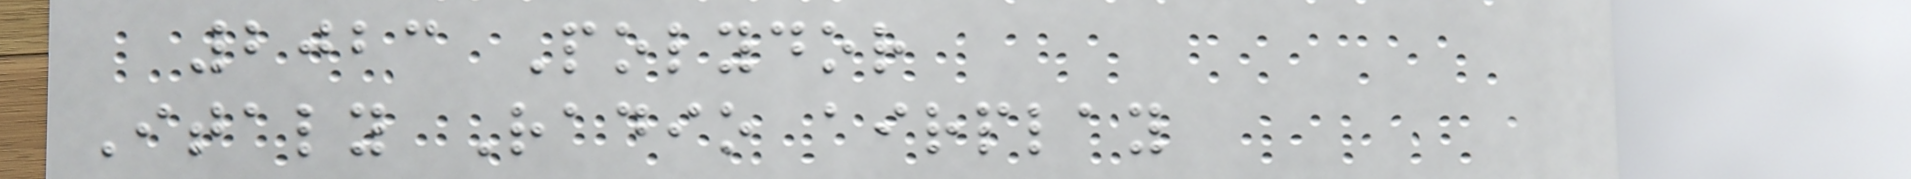2023 Polydor
Italy Radio airplay
